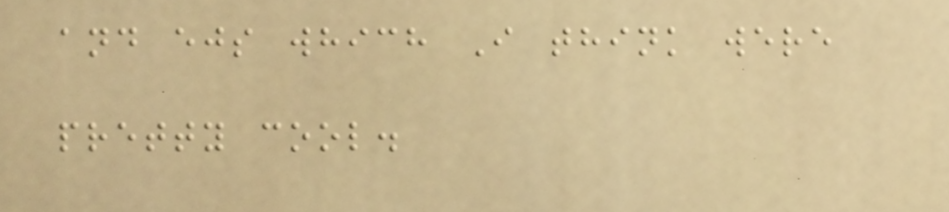and ejs which I think were
pretty cool.
